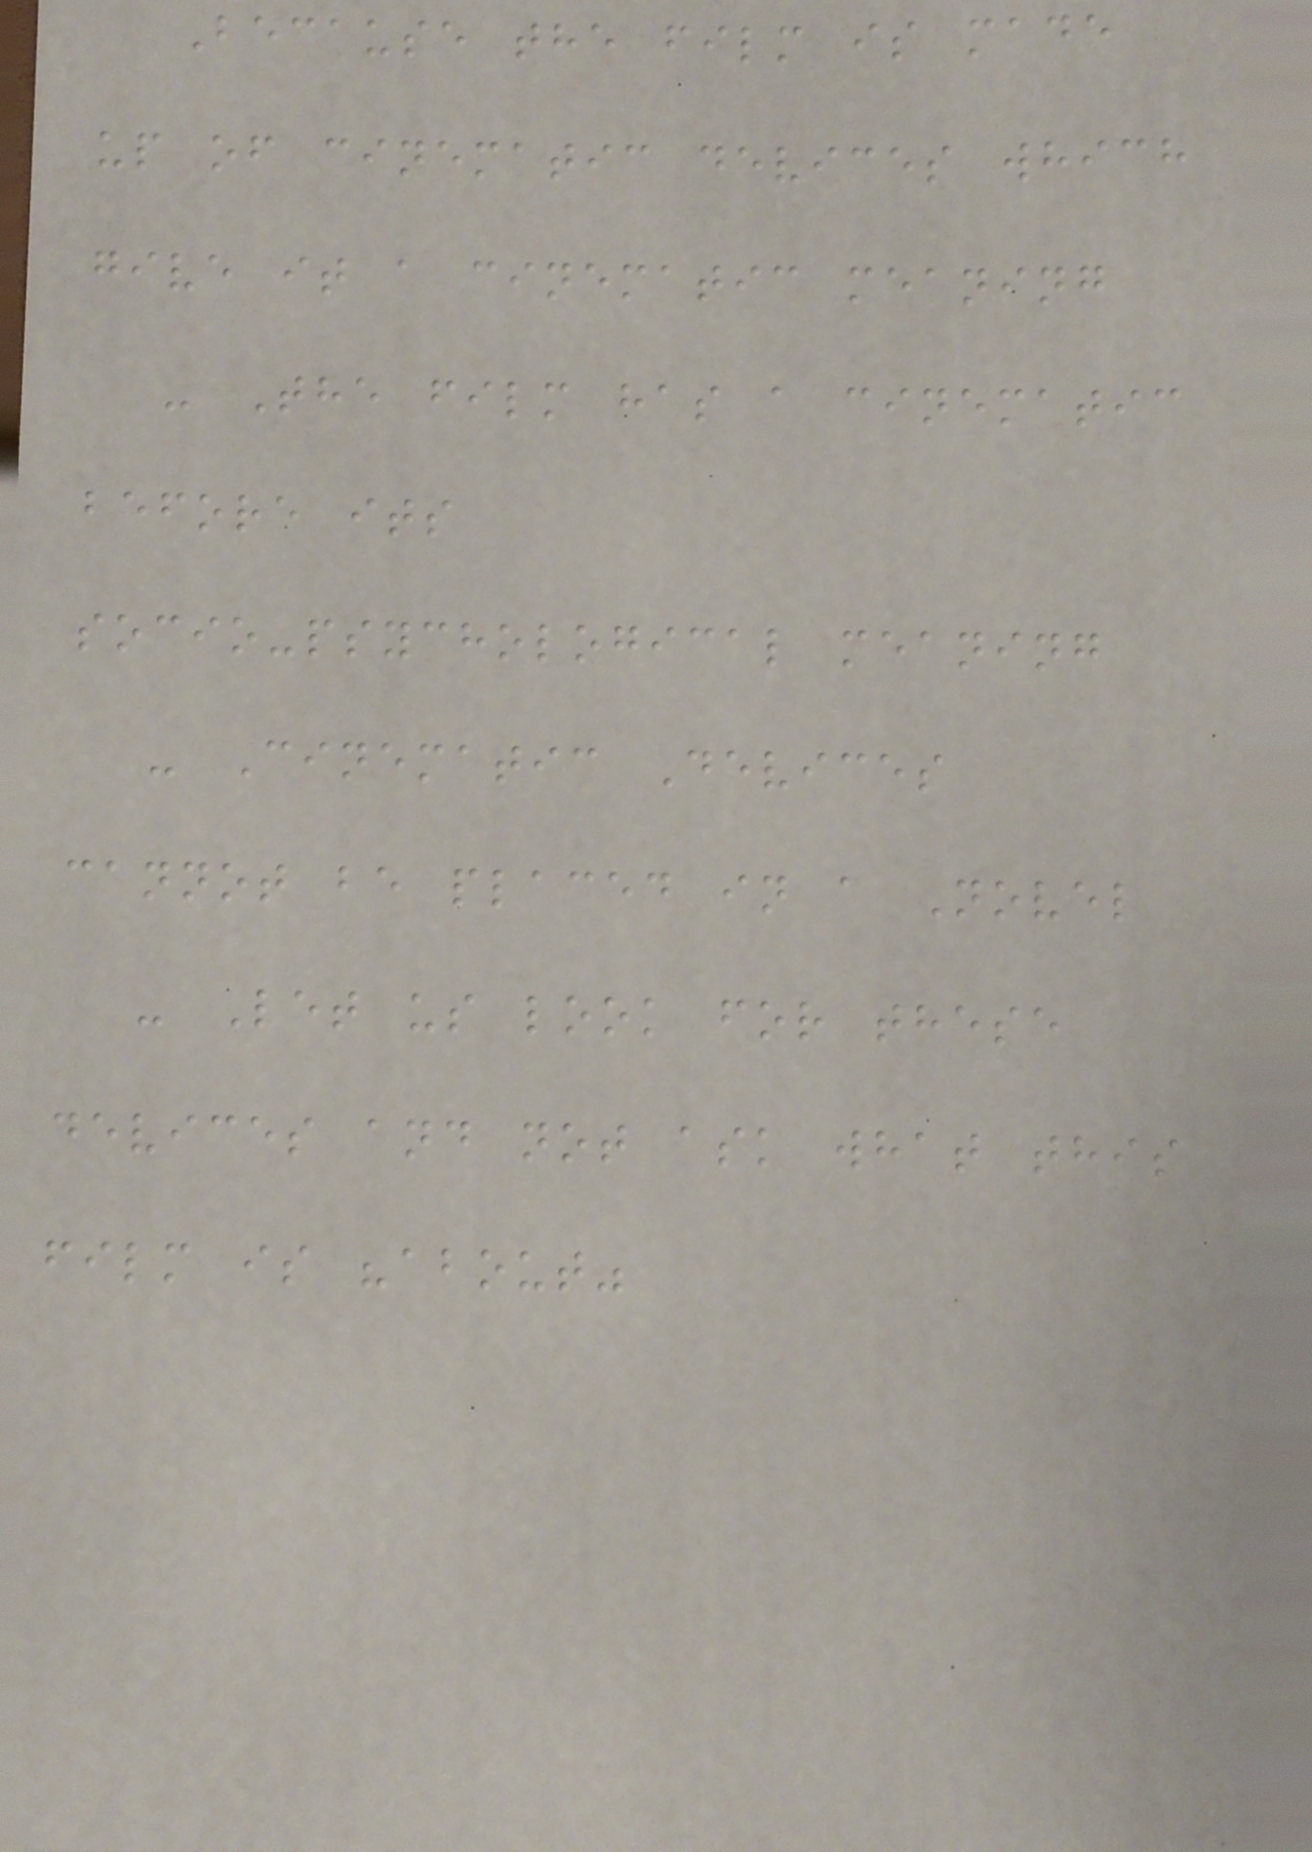Because the film is made
up of cinematic devices which
give it a cinematic meaning
- The film has a cinematic
before its
socio-psychological meaning
- Cinematic Devices
cannot be placed in a Novel
- Let us look for these
devices and not ask what this
film is "about"
